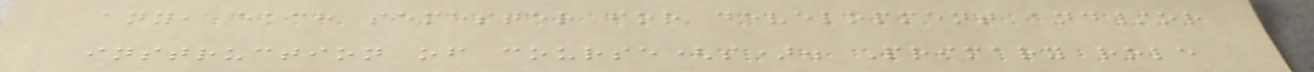any, each semester for development and/or
instruction of course(s). Primary role
